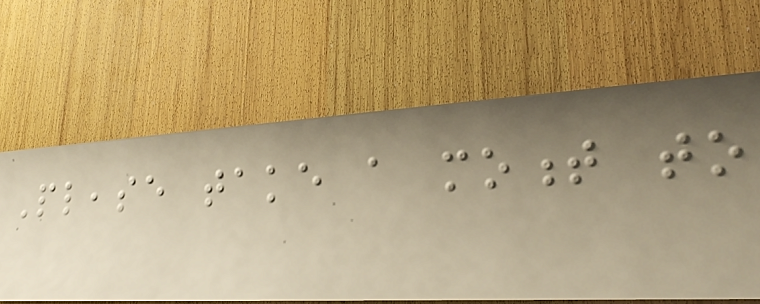Please take a moment to
